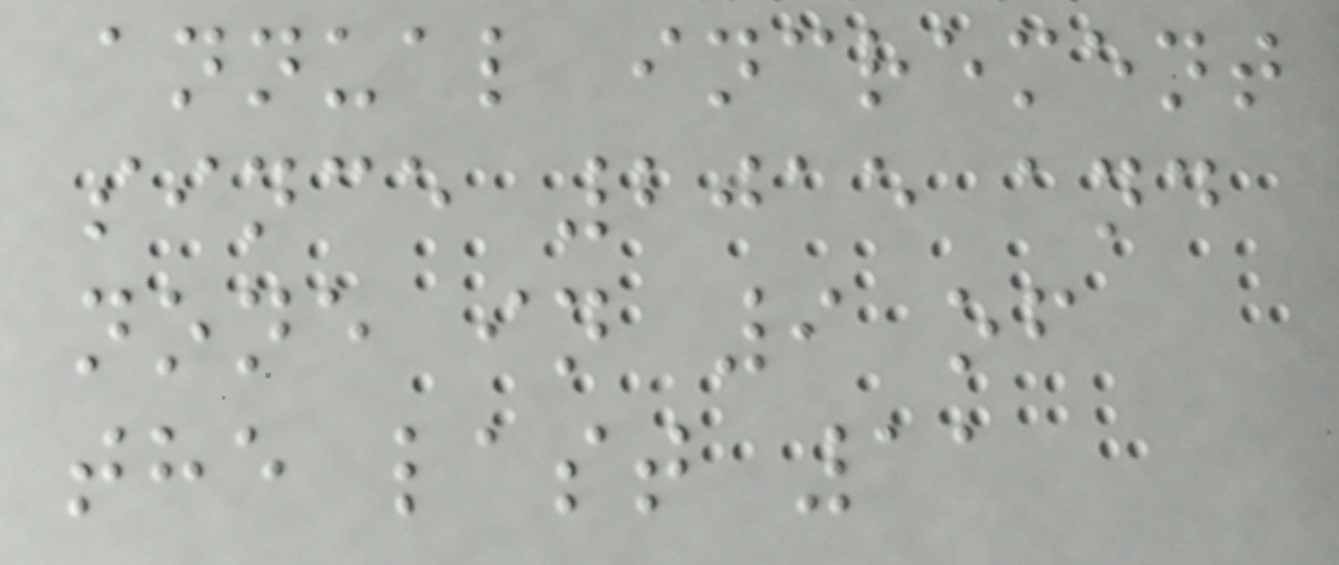annual increment
since 2015 and
none in 9 of
the last 11
